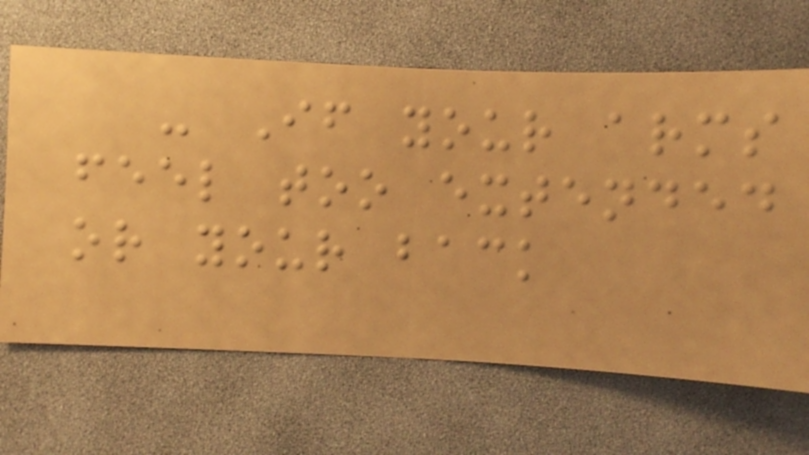- If your arms
feel too extended
or your back
